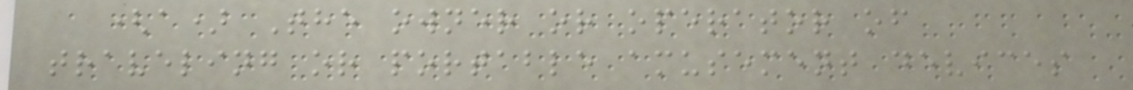(a) The owner or operator of
traveling or portable amusement devices
